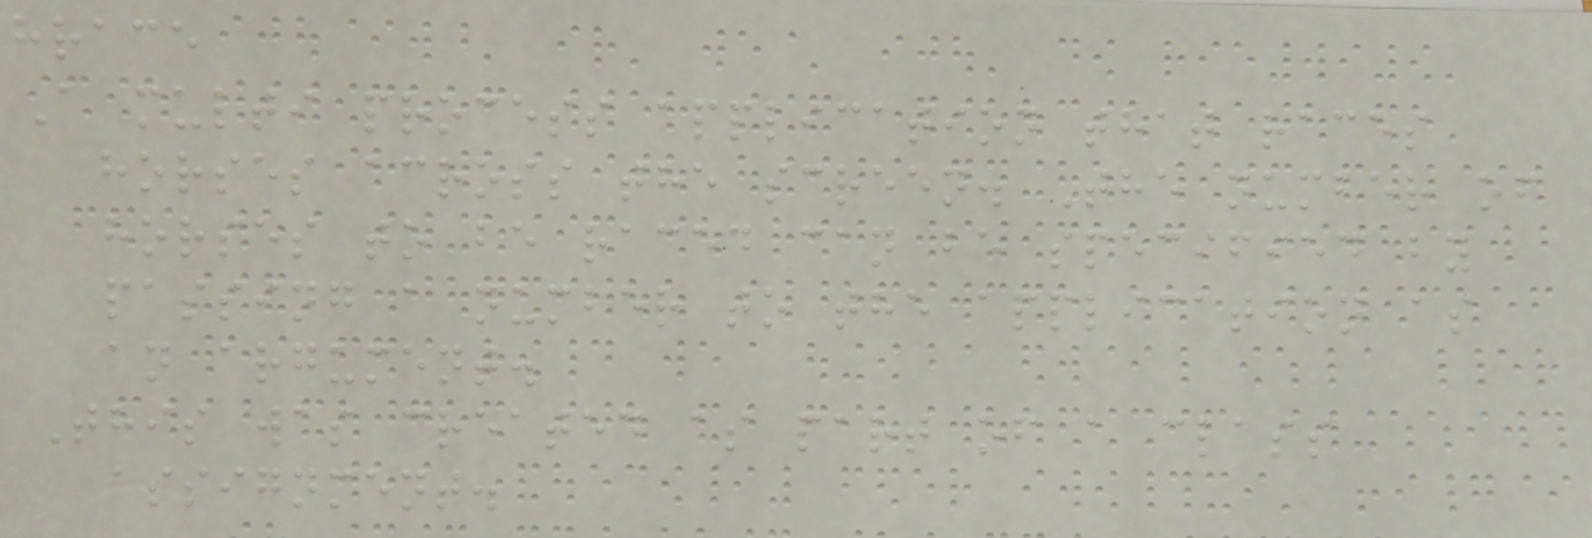hrace
A multi process application that races
horses across the screen. The number of
horses to be raced can be specified by
passing a number to the application as
an argument.
This was created as part of a class
assignment.
